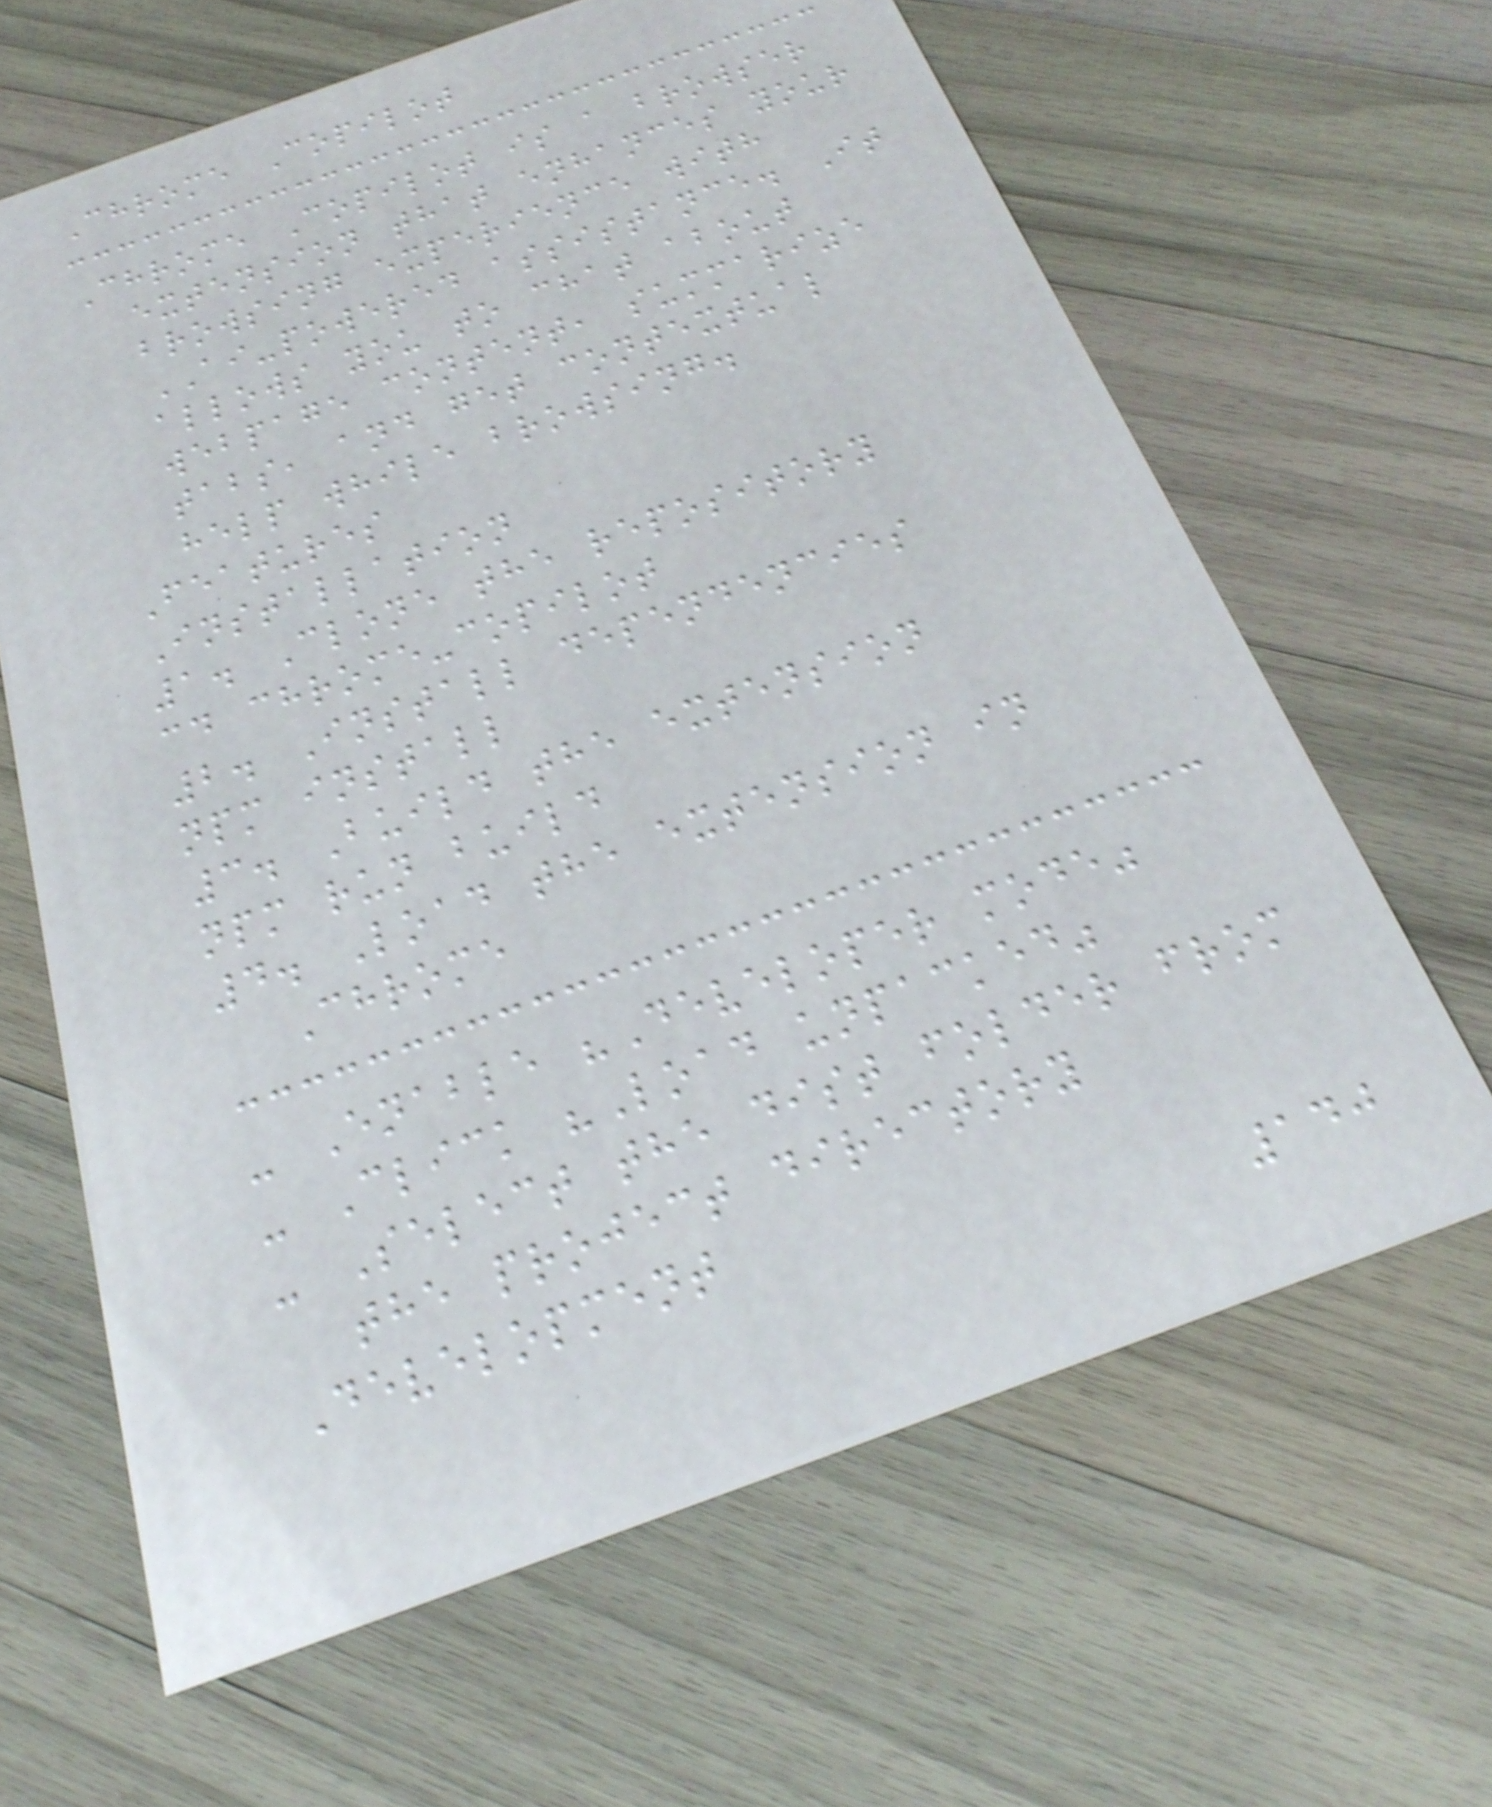Chrome Copilot
Chrome Copilot is a browser
extension that enhances your
browsing experience with
AI-powered assistance. It
allows you to chat about
webpage content, summarize
tabs, and get contextual
help while browsing.
Features
Installation
1. Clone the repository
cd chrome-copilot
2. Install dependencies
npm install
3. Build the extension
npm run build
4. Load the extension in
Chrome
- Enable "Developer mode"
- Click "Load unpacked"
- Select the dist folder from
the project directory
Development
140
